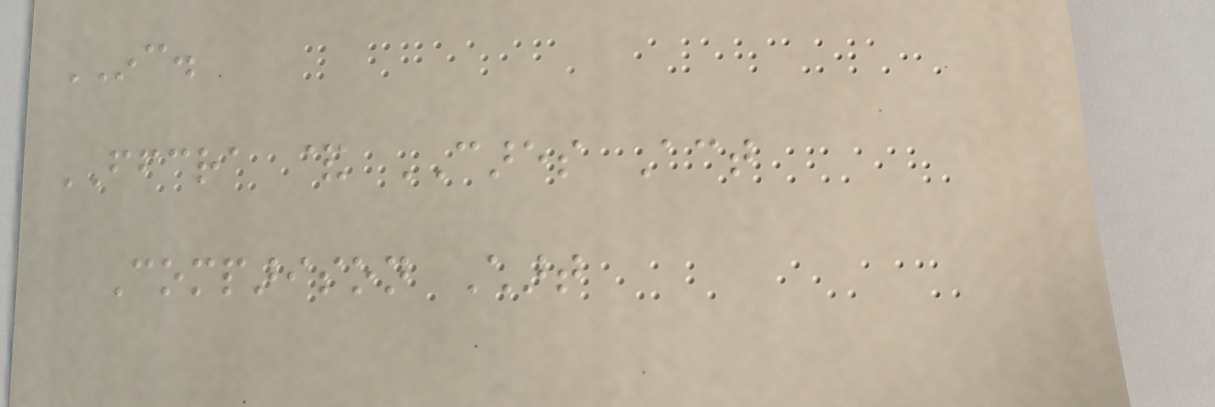INC.
FFCRA & CARES Act
Comparison Chart
